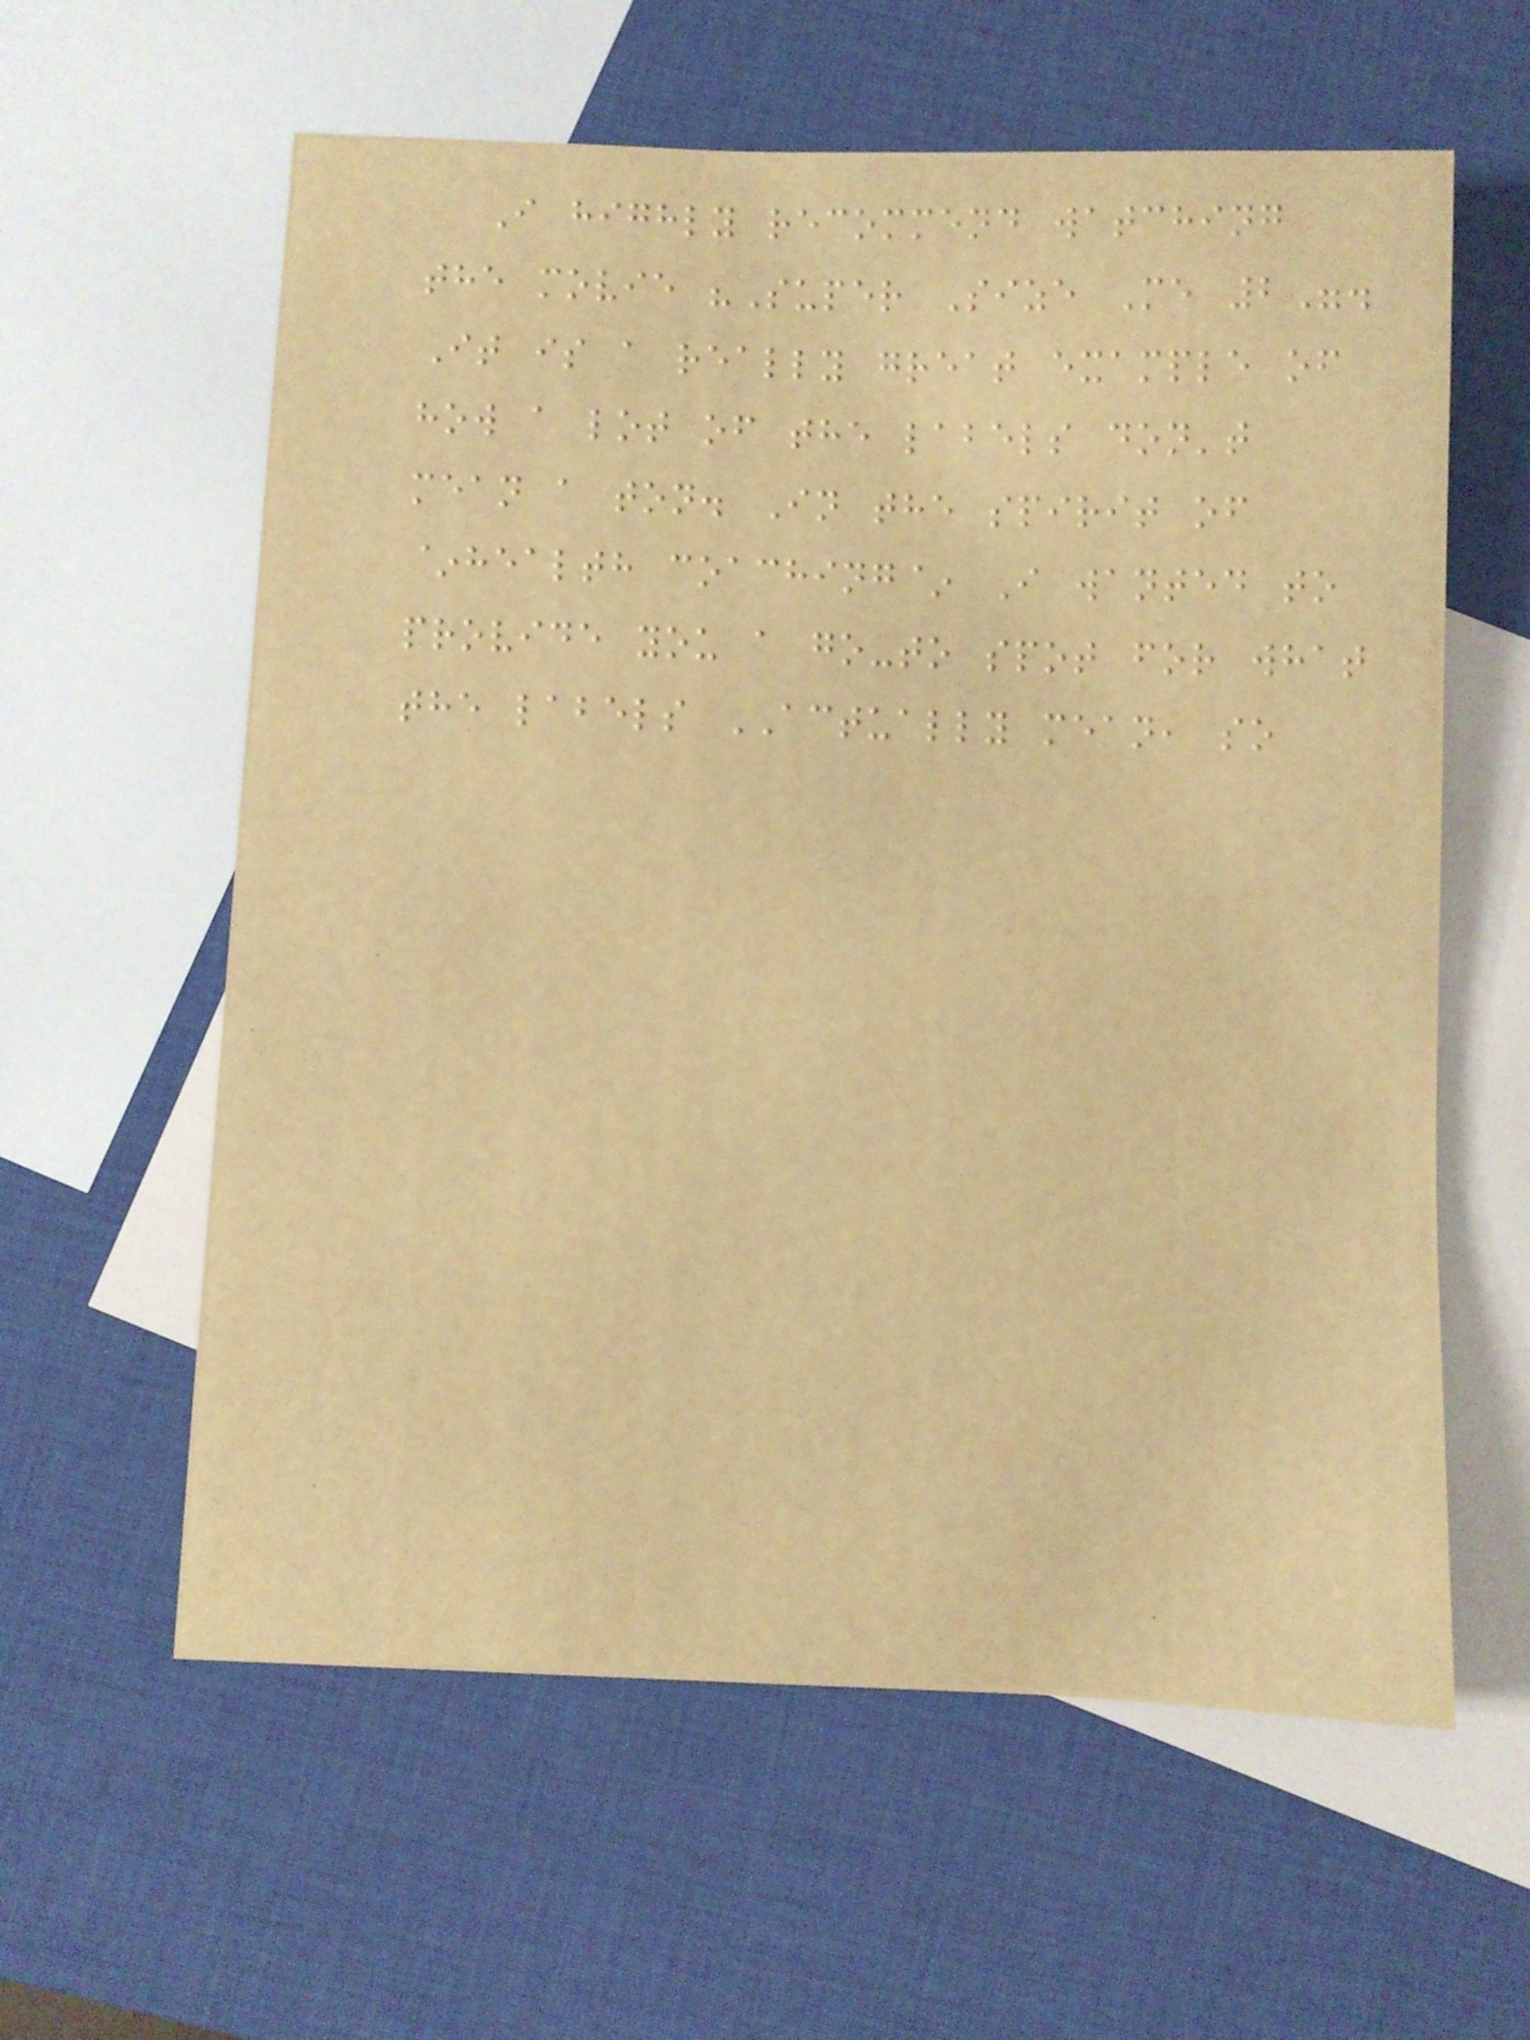I highly recommend watching
the movie "Super Size Me 2".
It is a really great example of
how a lot of the labels don't
mean a ton. In the spirit of
~health coaching~ I wanted to
provide you a go-to spot for what
the labels ACTUALLY mean, so
